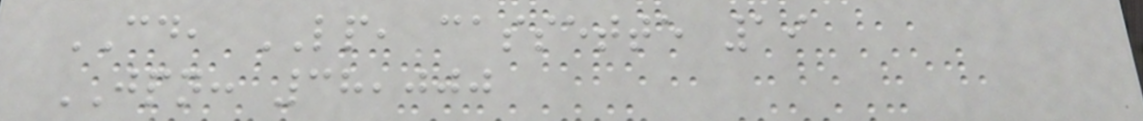CD, LP, cassette 19
JPN: 38,000
